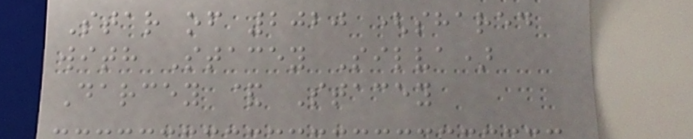Star of 2020 (shared
with Stacey Silva)
Darcey & Stacey
